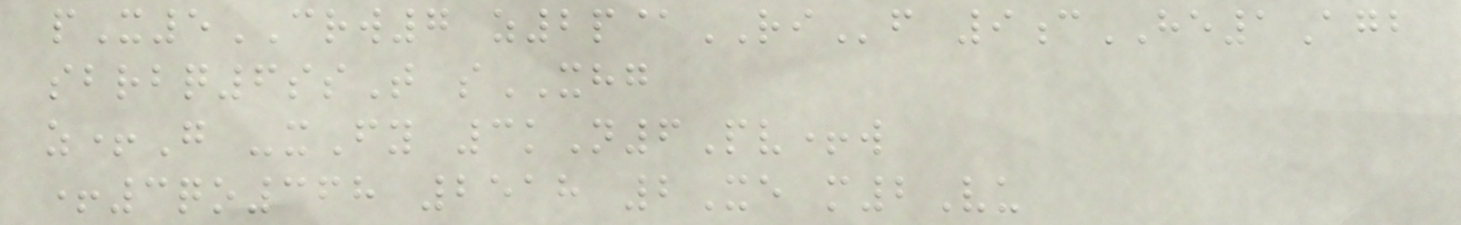pX5CRW7 z2p@RIf 9cHE1Agb
sbrbq6ssT sXHG
z+G -xFy 3kN6Pv+w
+3qo368 2518 2Xe m2Vu
